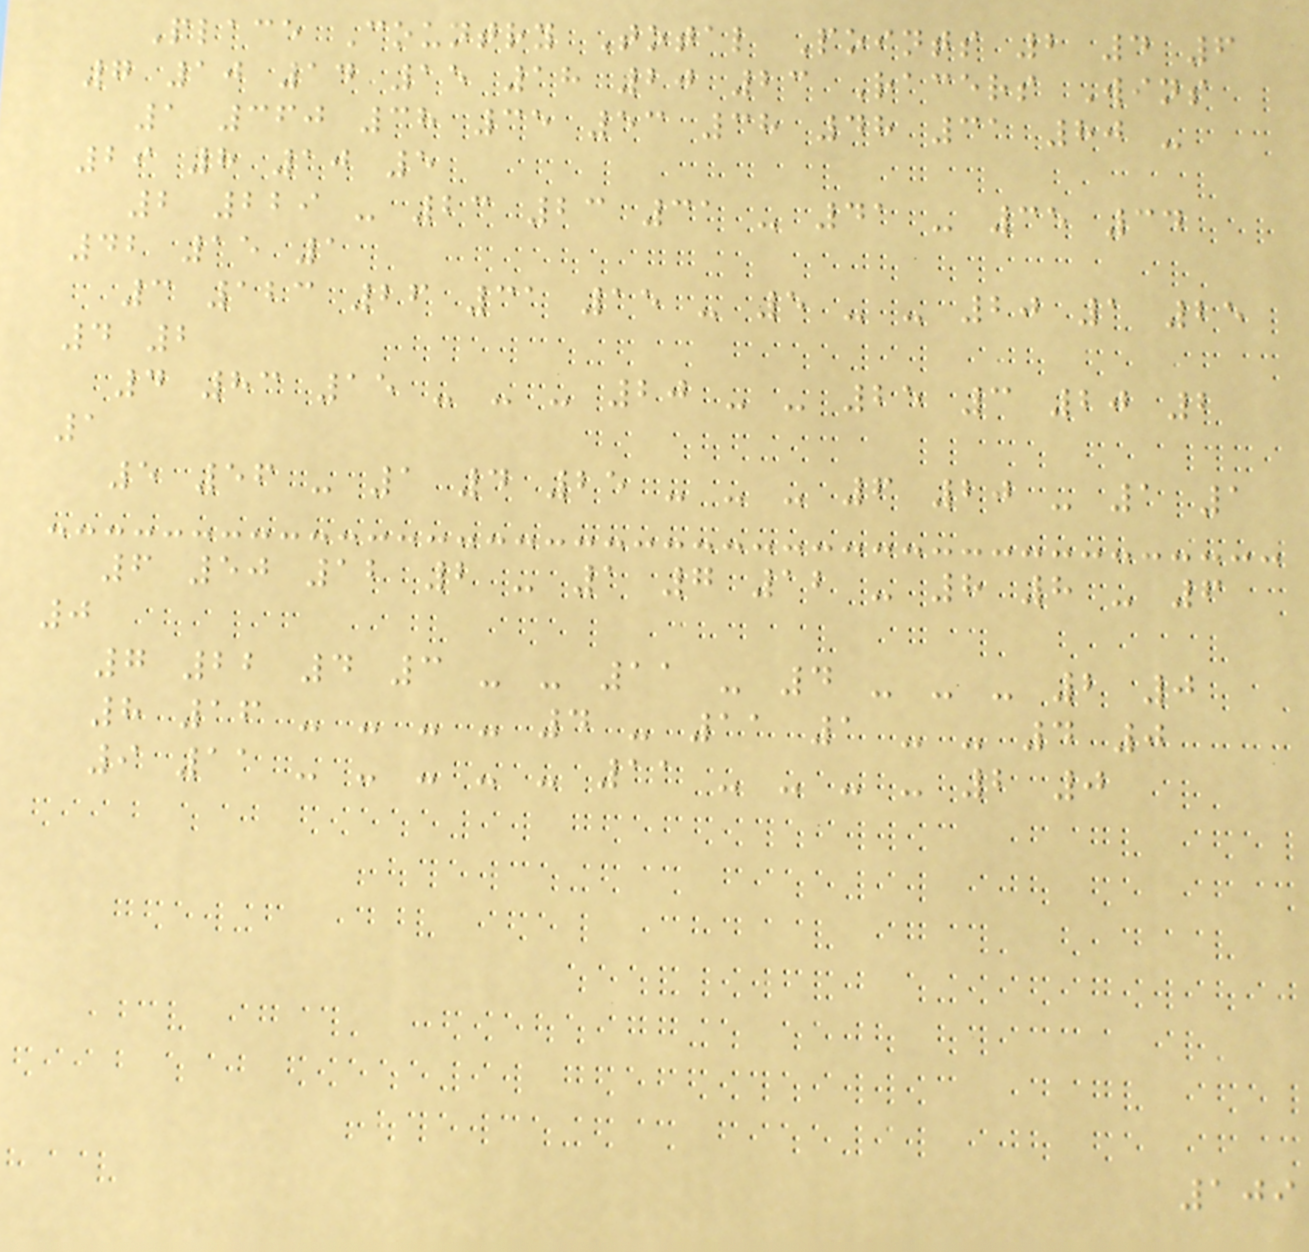Place Country Total Points 2 4 6
7 10 14 15 18 20 23 Racers Wins
1 360 38 35 53 38 48 31 80 -
29 8 10 5
2 229 - 23 23 31 - 41 - 35 34
42 15 1
3 123 26 31 15 - 5 - - 20 1 25
4 2
4 83 15 - - - 20 - - 25 3 20 2
1
5 56 - 1 4 25 - - - 6 20 - 1 1
6 50 12 2 - 1 7 12 - 8 8 - 6
0
7 22 4 3 - - 11 - 4 - - - 2 0
8 16 - - - - 4 - 11 1 - - 4 0
9 11 - - - - - 11 - - - - 2 0
109
